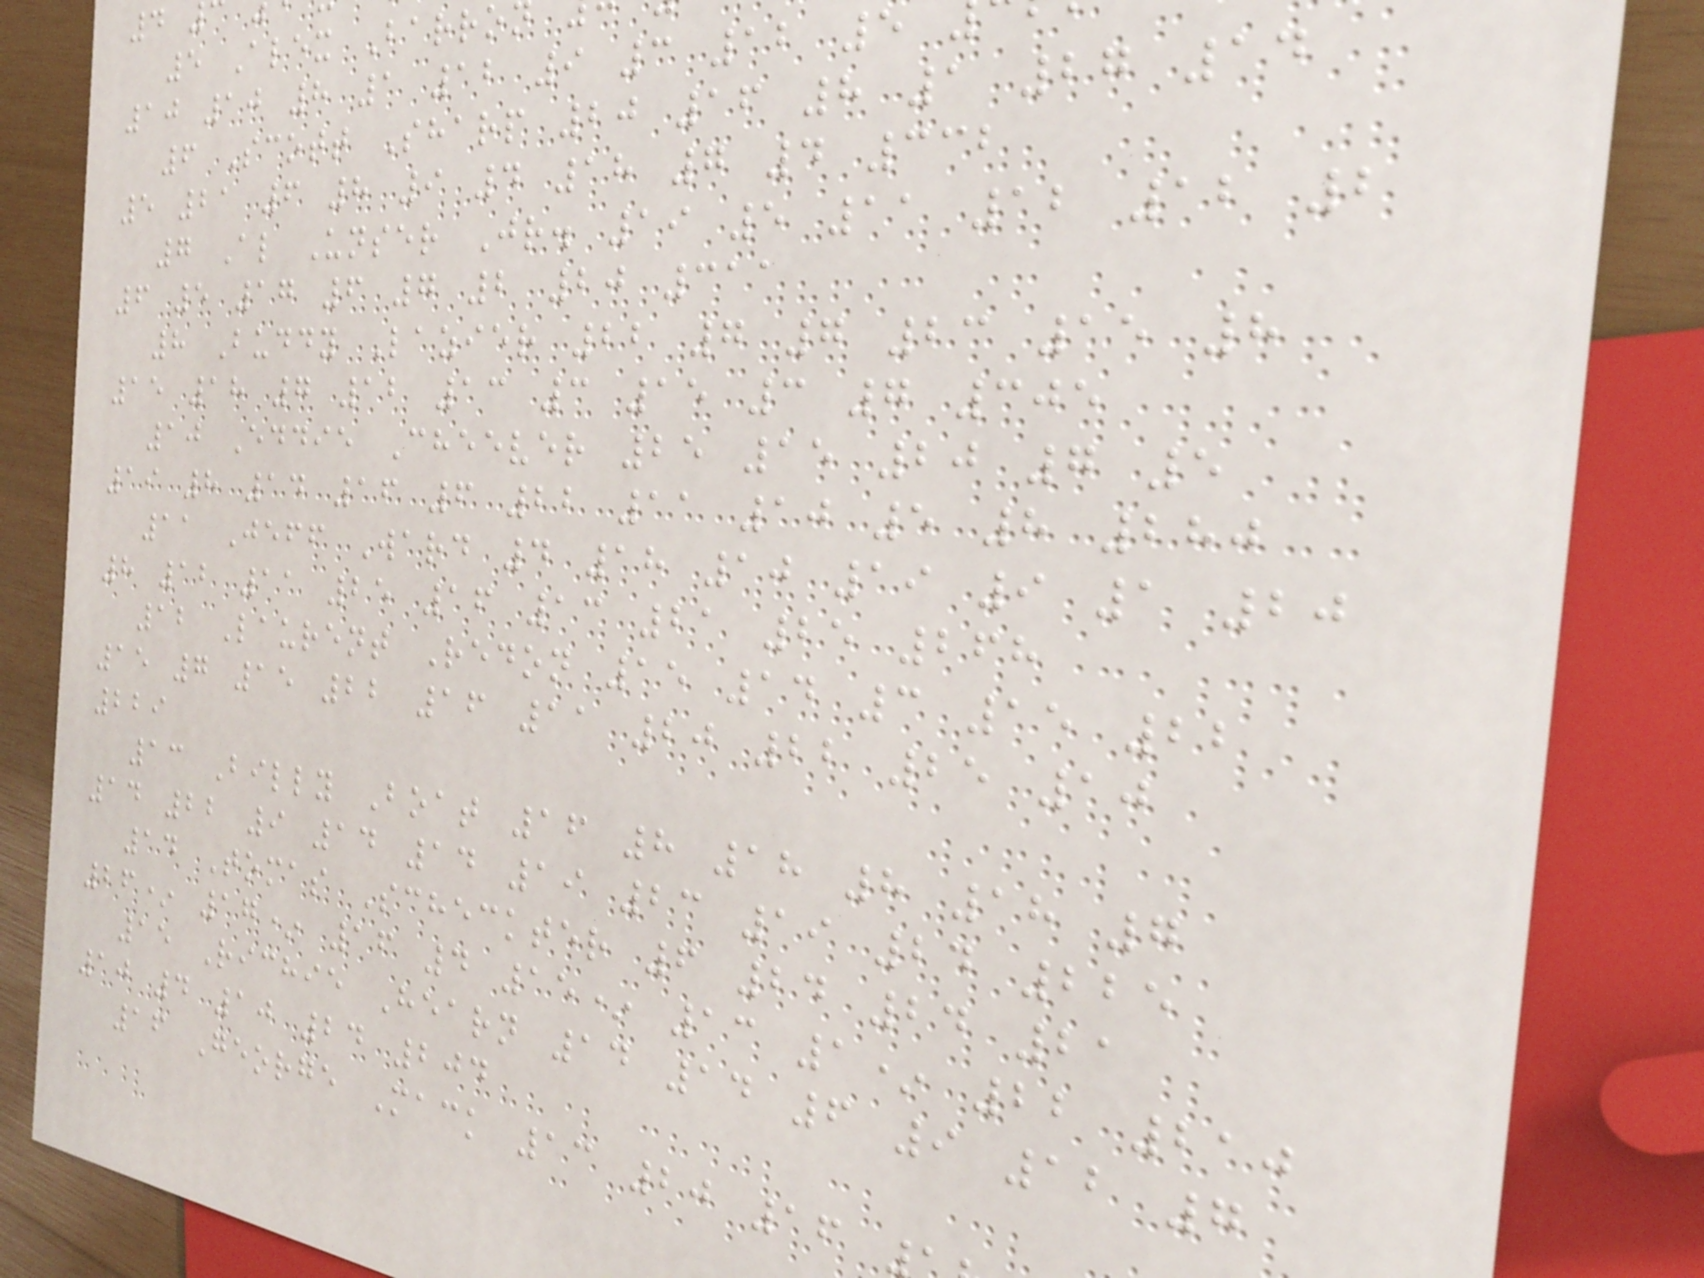5 Alex Barro
10 10 8 1 12 9 3 12 5
6 Scott Sharp 20 16 8 1 27 14
5 21 6 8 9 4 18 7 4 332
7 Al Unser Jr. 19 5 11 12 12 2
6 5 17 6 7 2 20 311
8 Buddy Lazier 22 7 7 23 15 8
15 18 7 12 13 3 15 3 7 305
10 Eddie Cheever 25 15 20 7 5
19 8 14 16 6 22 11 10 5 8 280
11 Jeff Ward 4 18 10 19 9 1 20
8 12 11 25 16 13 21 25 268
12 Laurent Redon 15 14 3 15 22
15 7 15 22 16 11 20 22 25 10
229
13 Billy Boat 16 8 18 8 18 7
14 22 9 14 14 19 23 19 24 225
14 Tomas Scheckter 6 24 24 21
26* 17* 16 4 15* 13 1* 22 210
15 Richie Hearn 14 14 6 9 12 7
10 4 10 24 204
16 George Mack 13 20 16
